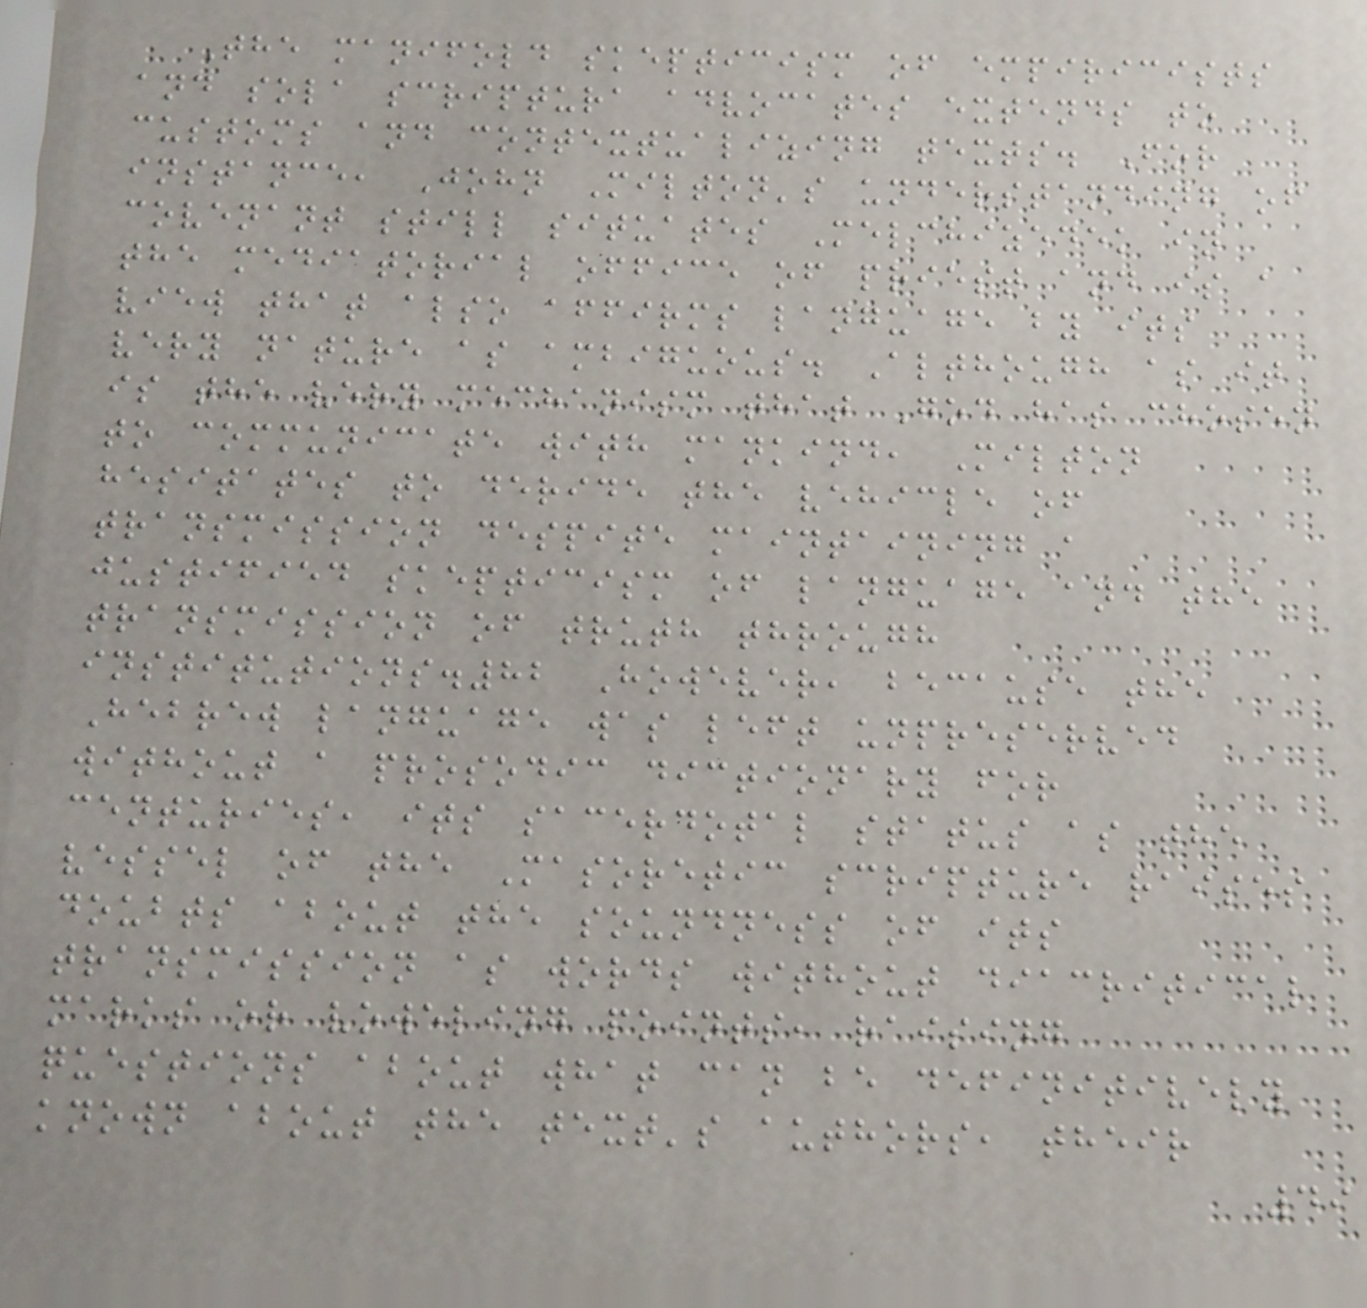The manifold skepticism of empiricists
and sola scriptura advocates extends to
customs and contextualizing texts. For
instance, John Milton's understanding of
covenant still situates Melchizedek in
the mediatorial office of priest and is a
view that also affirms language by its
very nature as ambiguous. Although as it
is the very mechanism that God has chosen
to communicate with mankind, Milton
hesitates to deride the vehicle of
transmission despite maintaining a
justified skepticism of language and the
transmission of truth through
institutions.82 However, because the
Hebrew language was left unpreserved
without a prosodic dictionary for
centuries, its sacerdotal status as the
vessel of the Masoretic scripture raises
doubts about the soundness of its
transmission as words without diacritical
marks or voweling points, raising
questions about what can be definitively
known about the text's authors, their
49
